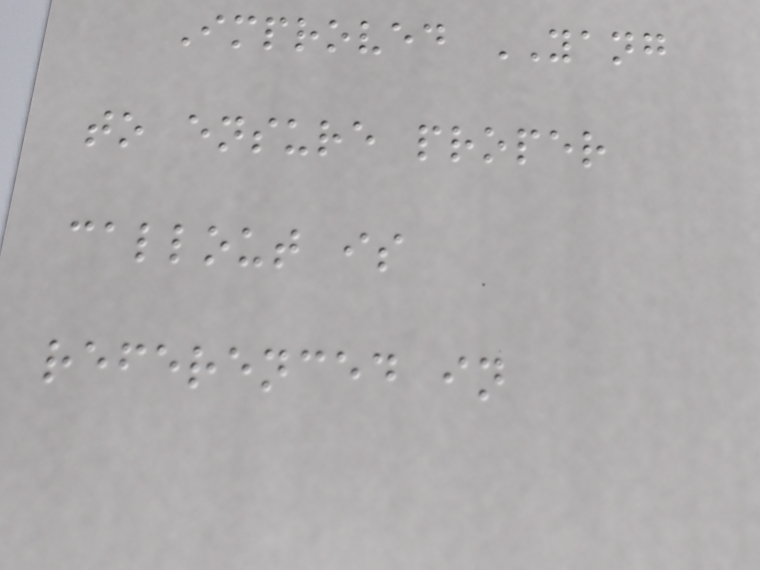Improved YANG
to ensure proper
callout is
referenced in
